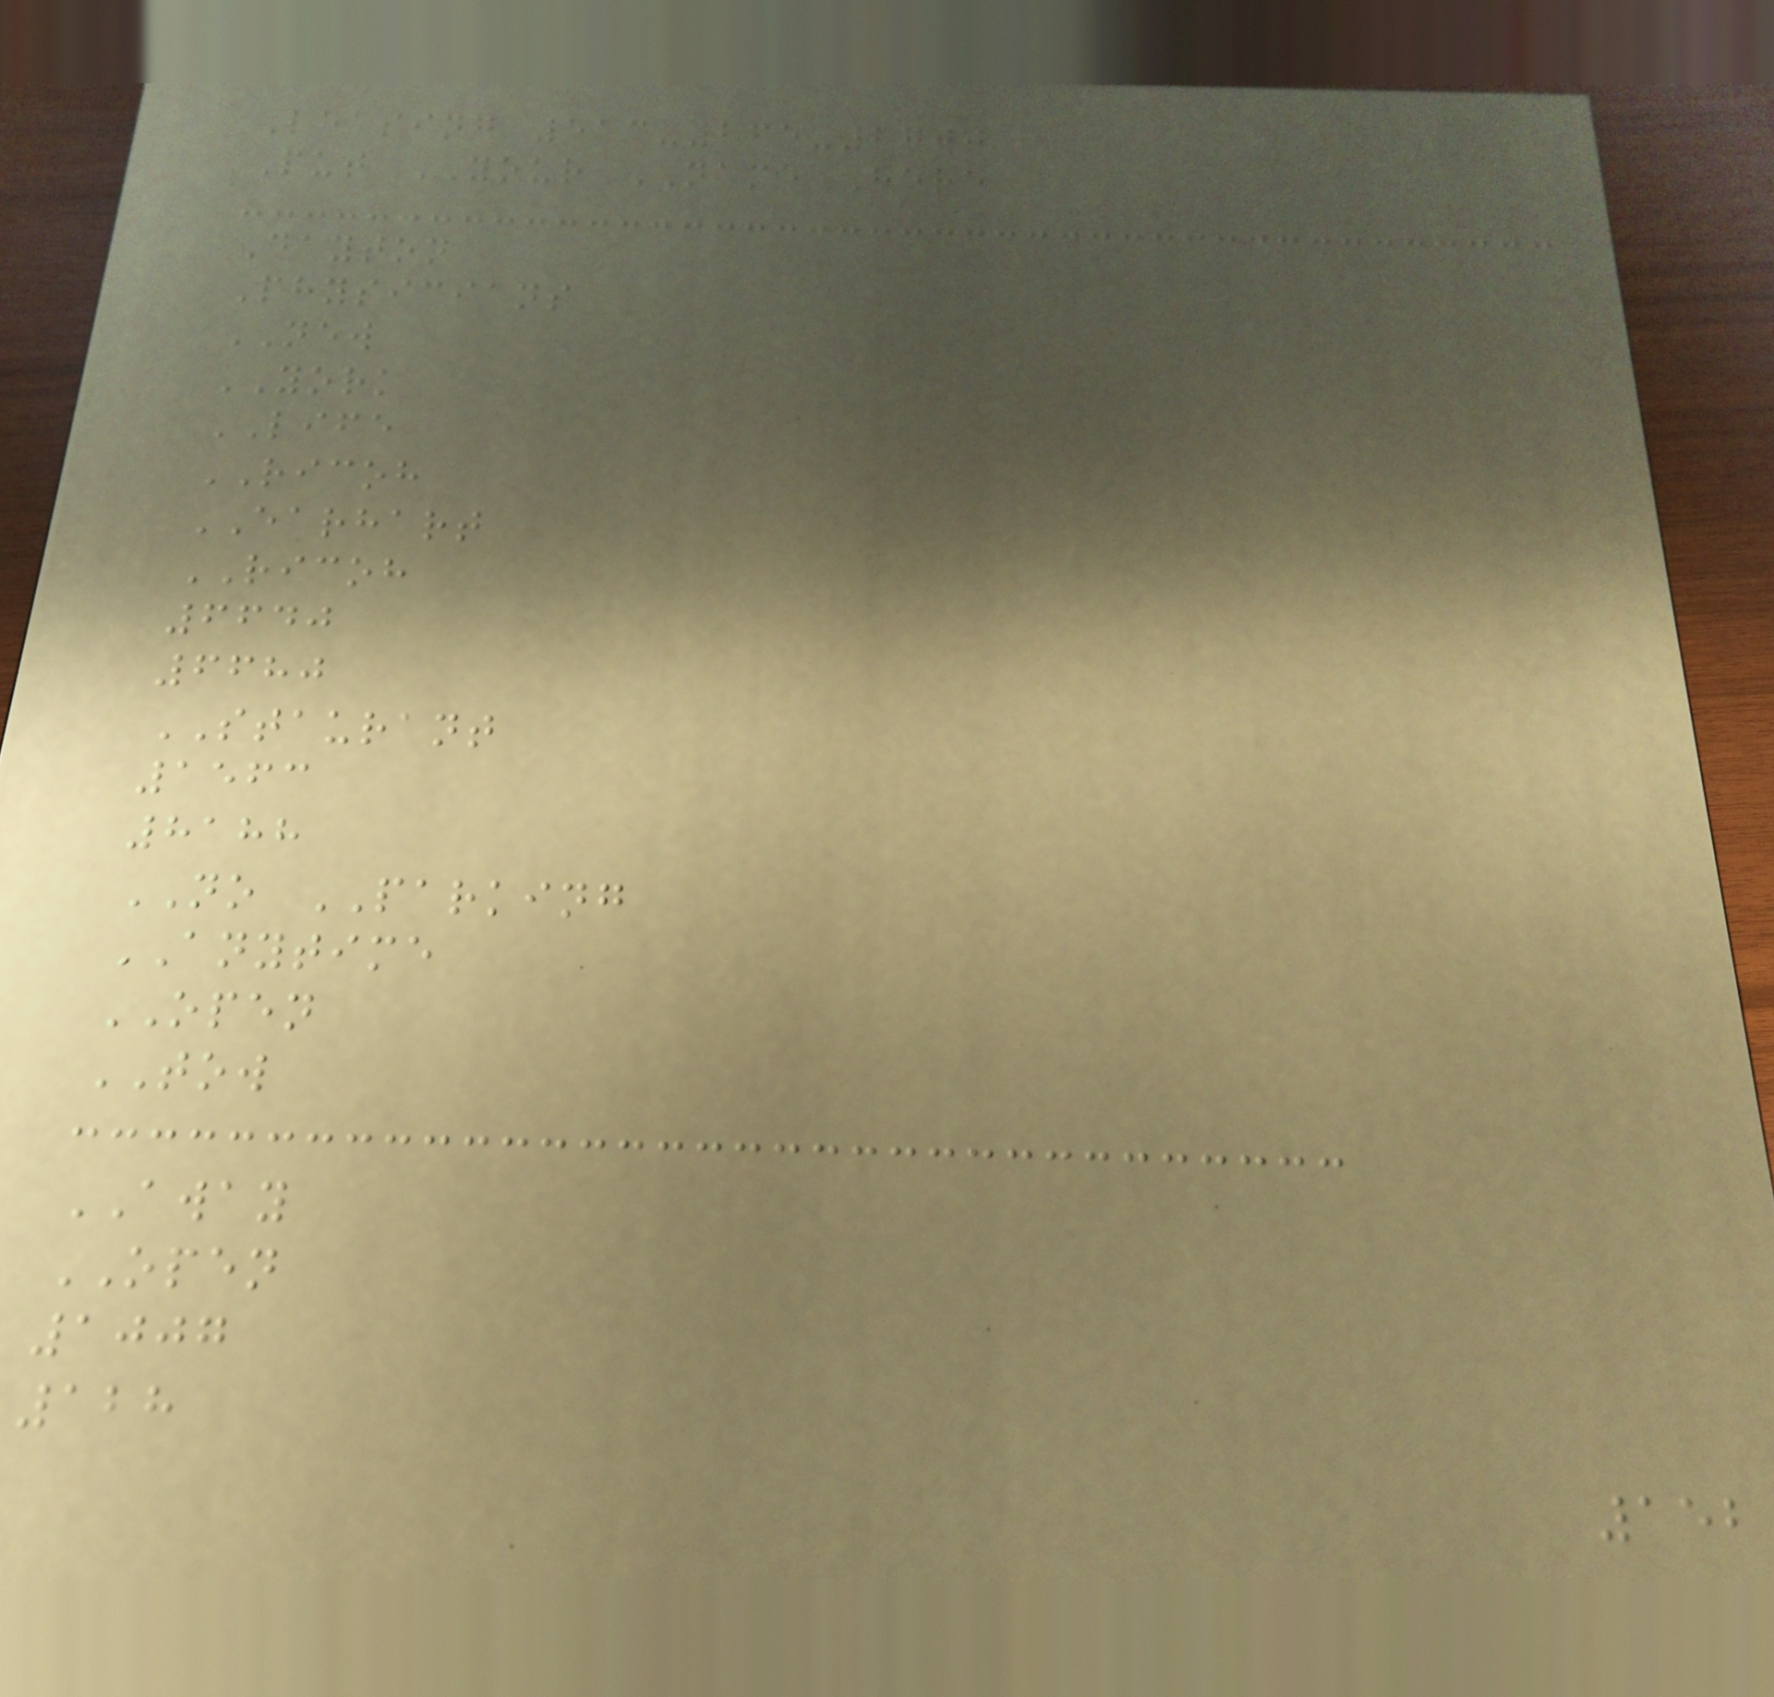Leasing 513-265-2700
Put YOUR NAME Here
Dayton
Physicians
NEW
YORK
LIFE
RICOH
EARHART
RICOH
6640
6680
STAURANT
1563
8188
NO PARKING
ANYTIME
OPEN
TOW
AWAY
OPEN
1007
128
152
